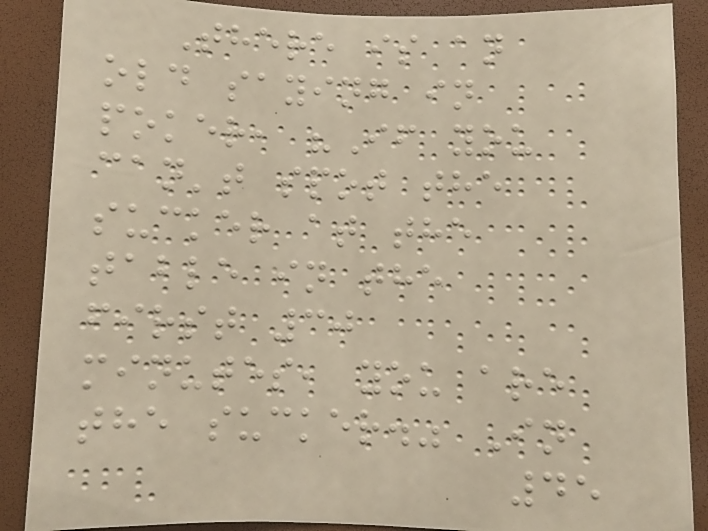There is an
old saying in
poker, "If you
can't spot the
sucker at the
table in the
first 30
minutes, you are
the sucker." In
45
